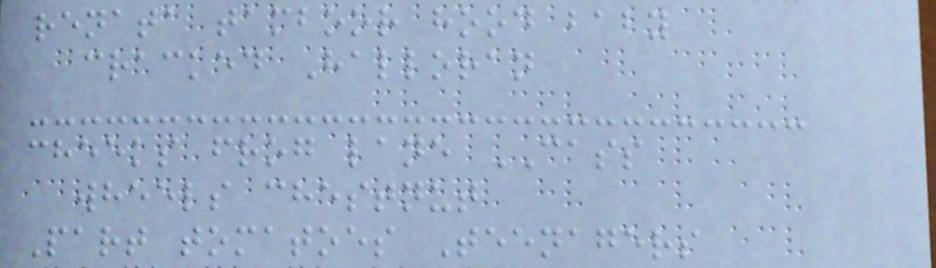renata tamboor hood baby
cracked Halloran
cheeks frog lane CASS
wheels chestnut
Part tomatoes Teenagers
